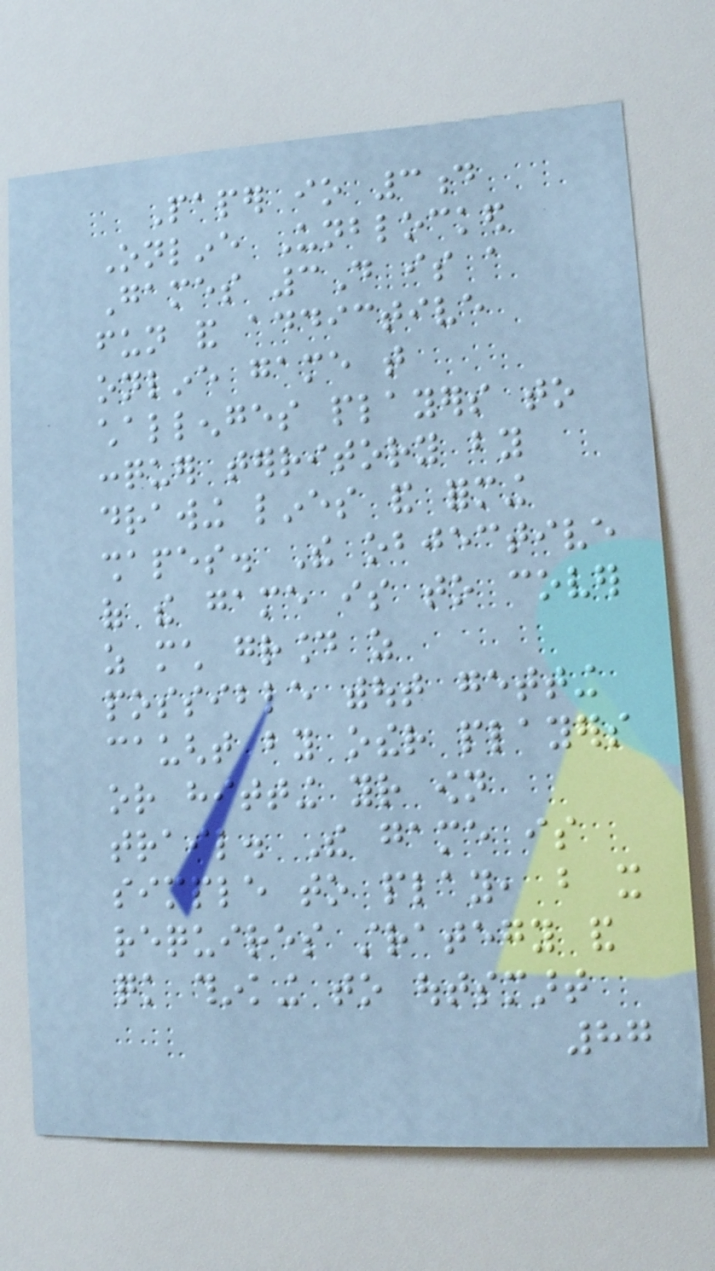Paper io 3d
Online Unblocked
Games 3D is a
fun and addictive
online game that
challenges players to
conquer territory by
drawing lines and forming
shapes. The objective
of the game is to cover
as much ground as
possible without getting
caught by other players
or hitting your own
trail. The game is
simple to play, but it
requires strategy and
quick thinking to outsmart
87
